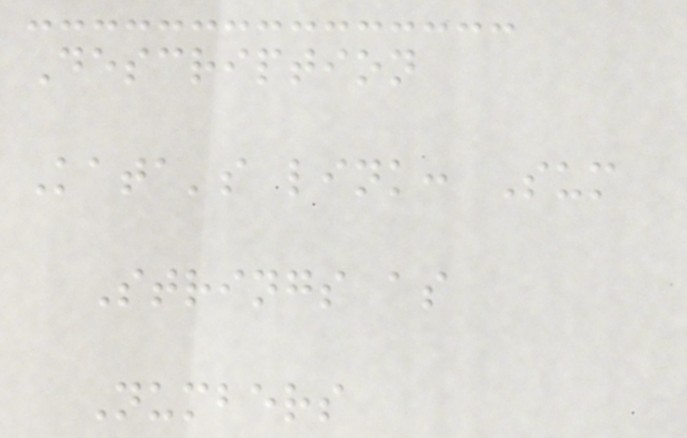Description
Kata's link: Sum
Strings as
Numbers
